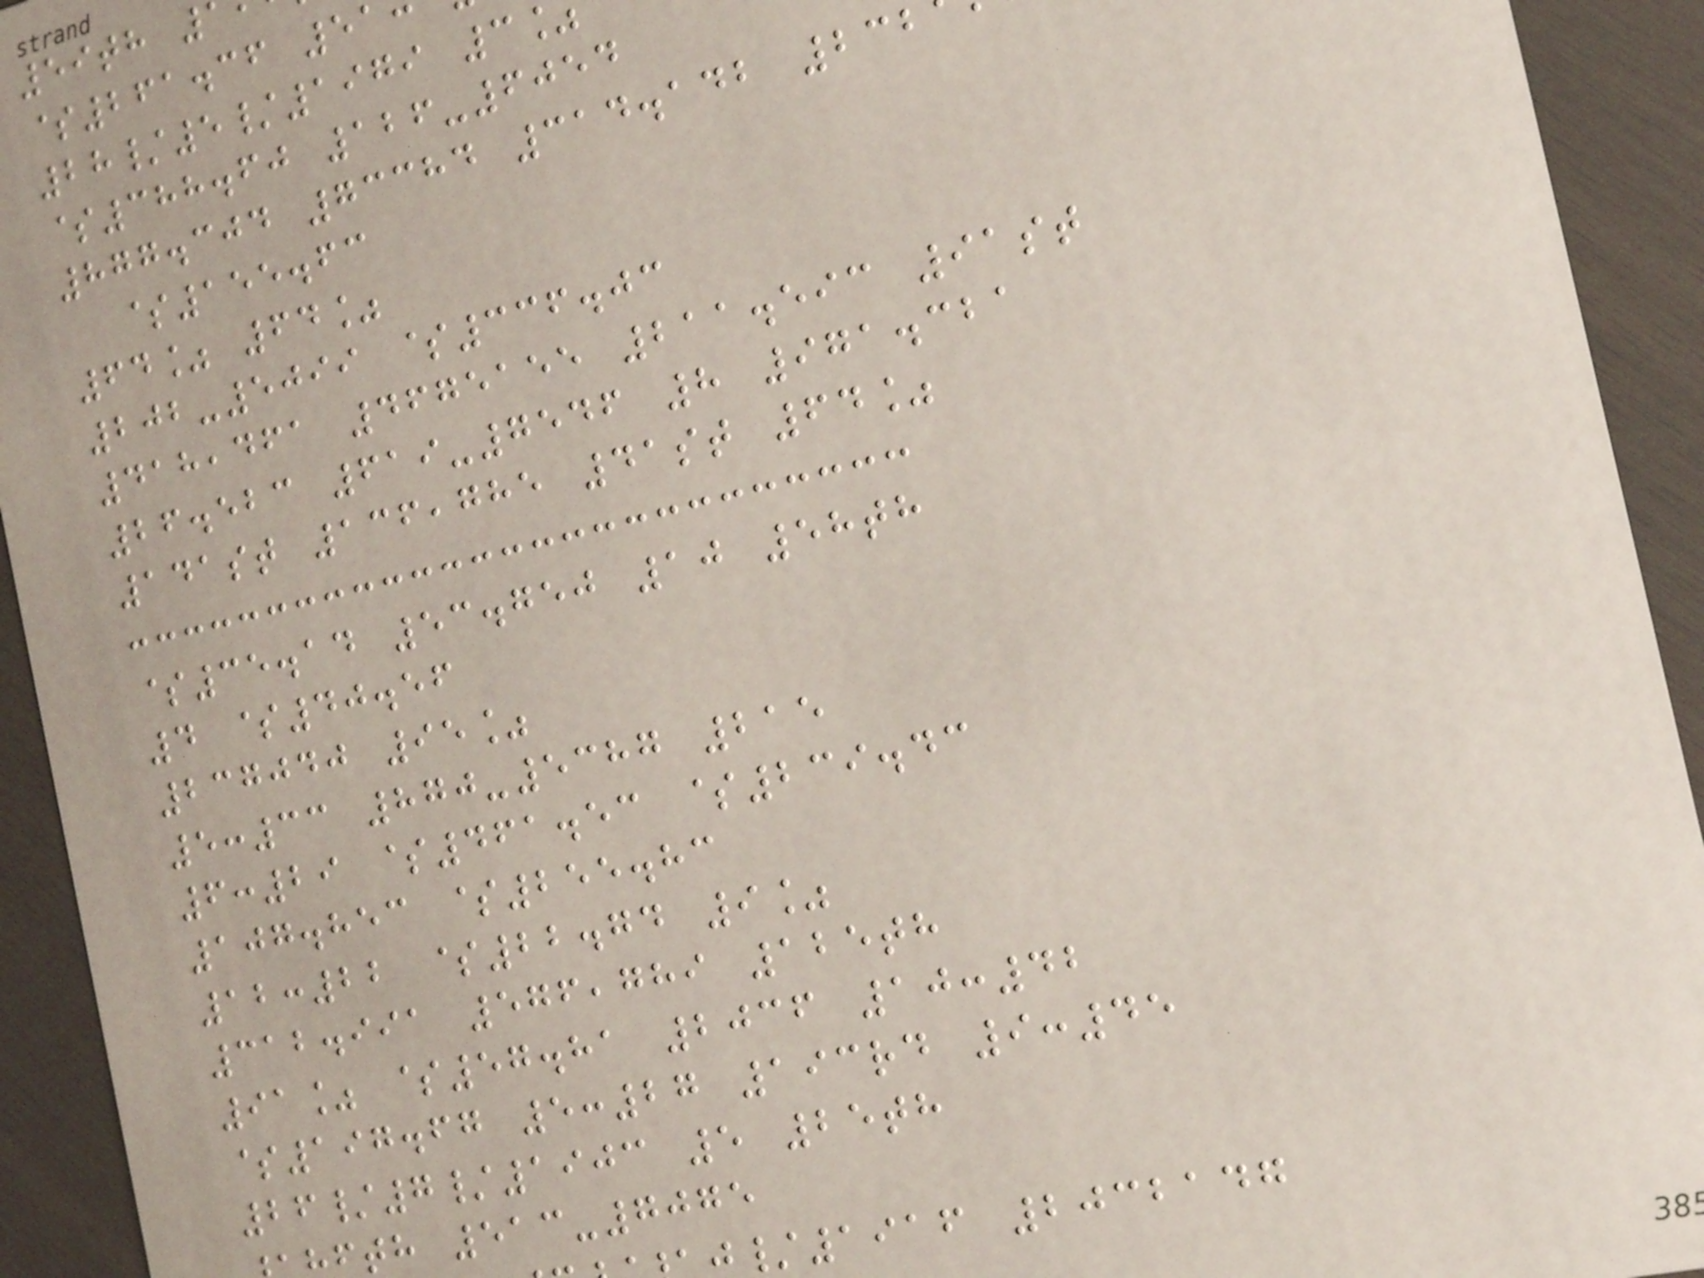59th
$261.36 51
28/5/1979 3
$388.60 126-6054
877.304 73384 314.142 232
$155.63
64% 64%
202-5099 $336.03
418,461 4675155 211.593 91st
26.523 619-7546 8 971.321
141st 136,785 41st 64%
$35.14 53.750 10 58th
4 $40.56
237040 95%
5:33 870-5387 215
6:29 $461.53 $239.43
107.853 $255.83
12:22 $22.74 9%
312.991 576,789 125th
91% $57.81 2036 10:42
$197.67 5:27 193rd 9:45
26/7/1903 5 25th
th 513-7075
/1916 2032147
